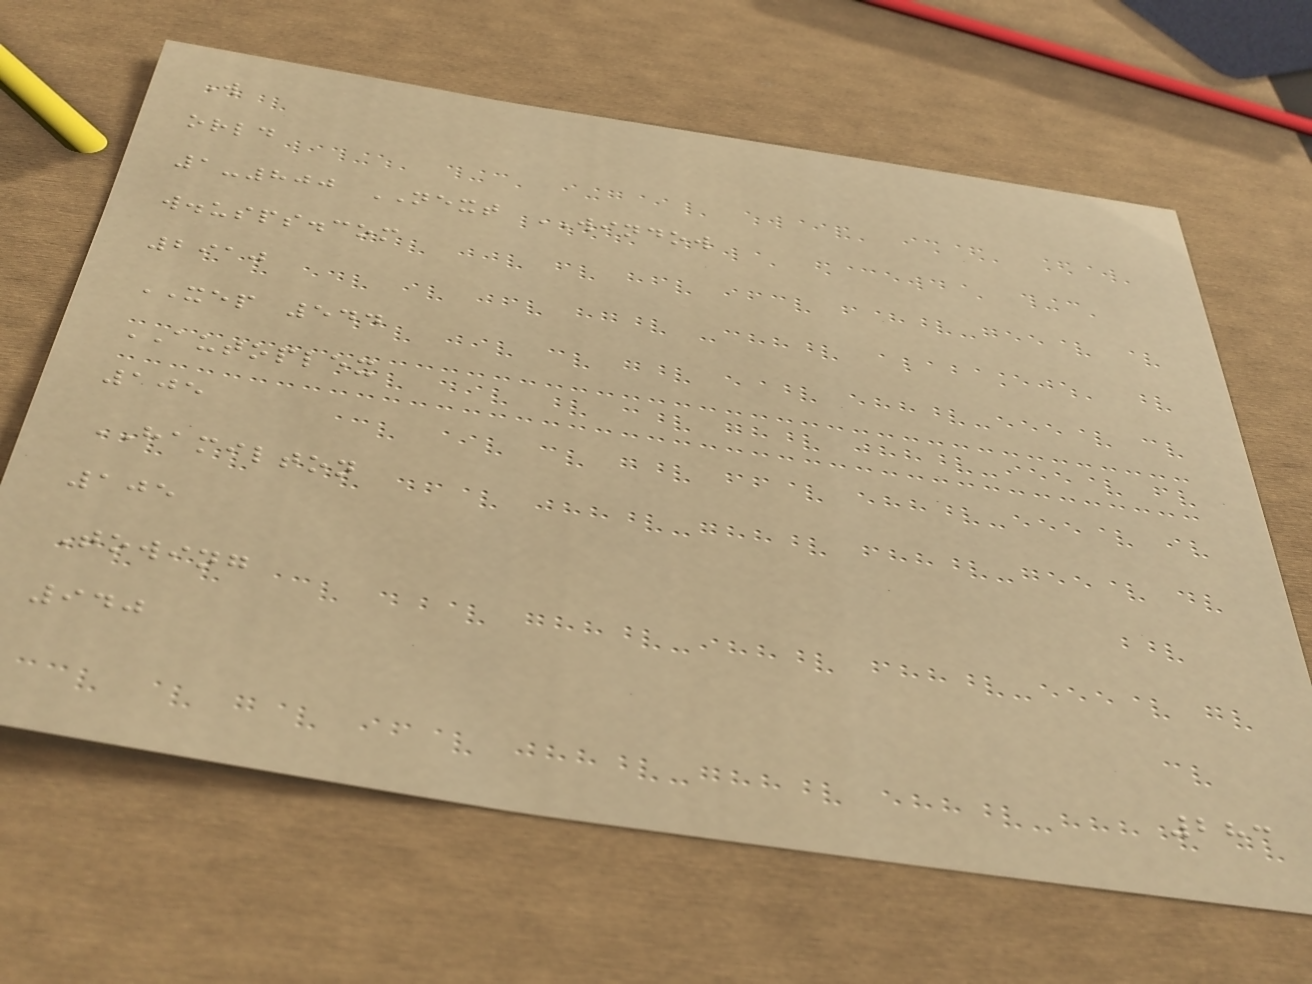W
orld
1-800 NEXT WINDOW
w.usps.com
2910
XEP 544
AUTOPLEX
105
HAMILTON
105
Towing
940
283
